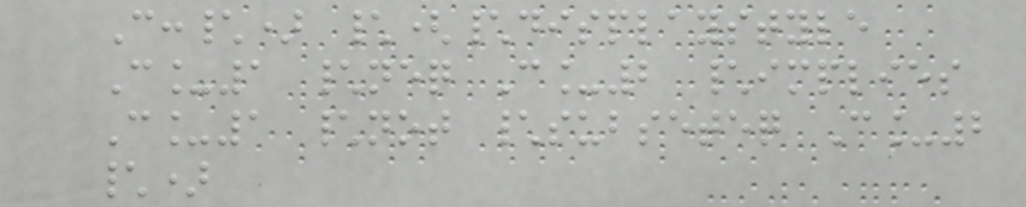C:\) \(\displaystyle
C_1 \neq C_2 \implies
C_1 \not \subseteq C_2
\)
